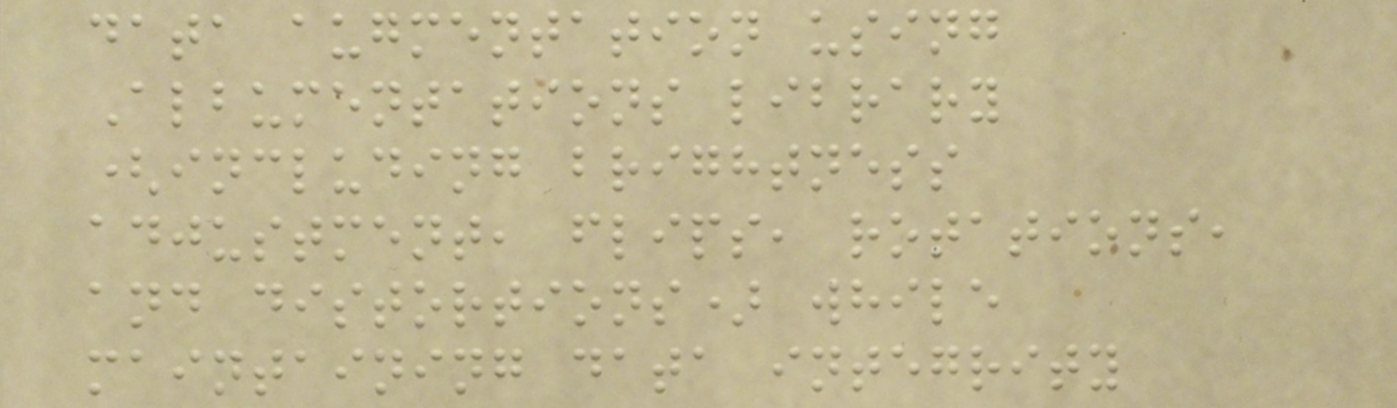data augmentation using
Albumentations library
(including brightness
adjustment, flips, rotations,
and distortions) while
maintaining data integrity
